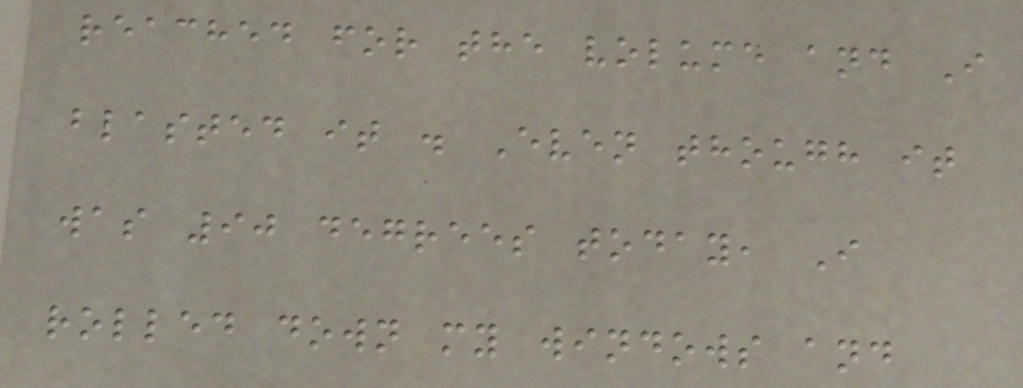reached for the volume and I
blasted it . Even though it
was 90 degrees today, I
rolled down my windows and
